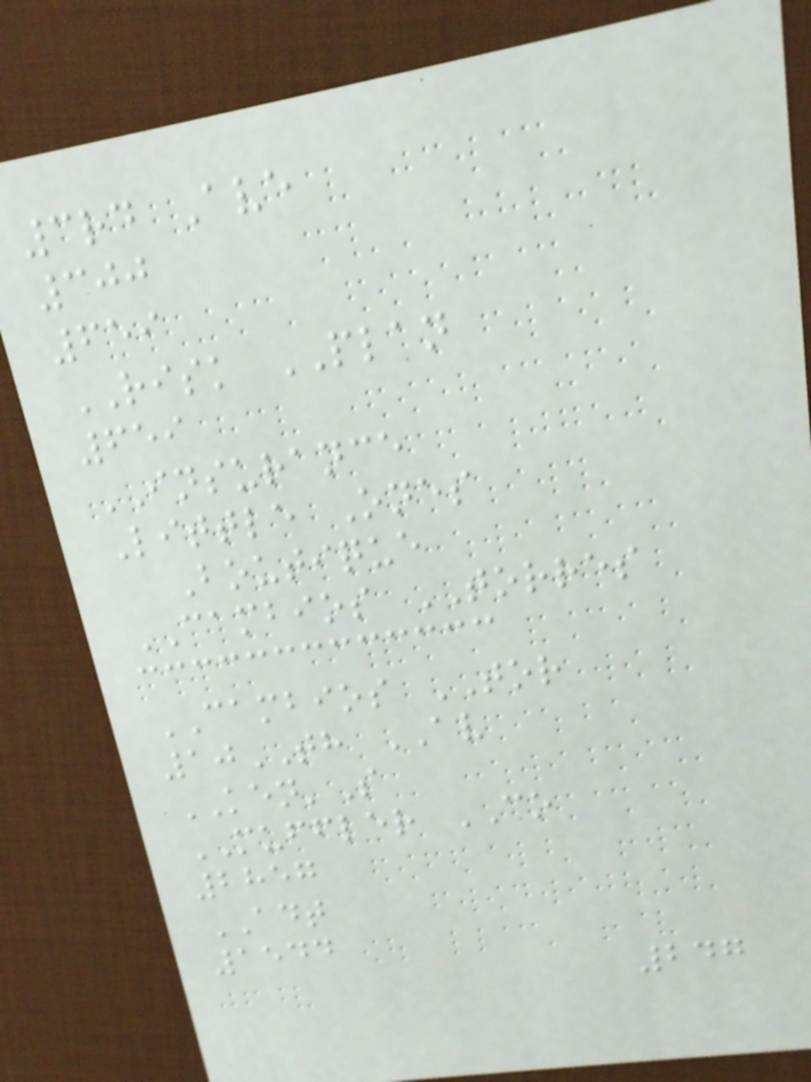3rd Ave
300
659
RISK PLAN
659
INSURANCE
Little Ones
Boutique
CAMBIOS TORRES
CAMBIOS TOR
10TH AV
KEN'S
MUFFLER CO
2857
ADT
1544
247
